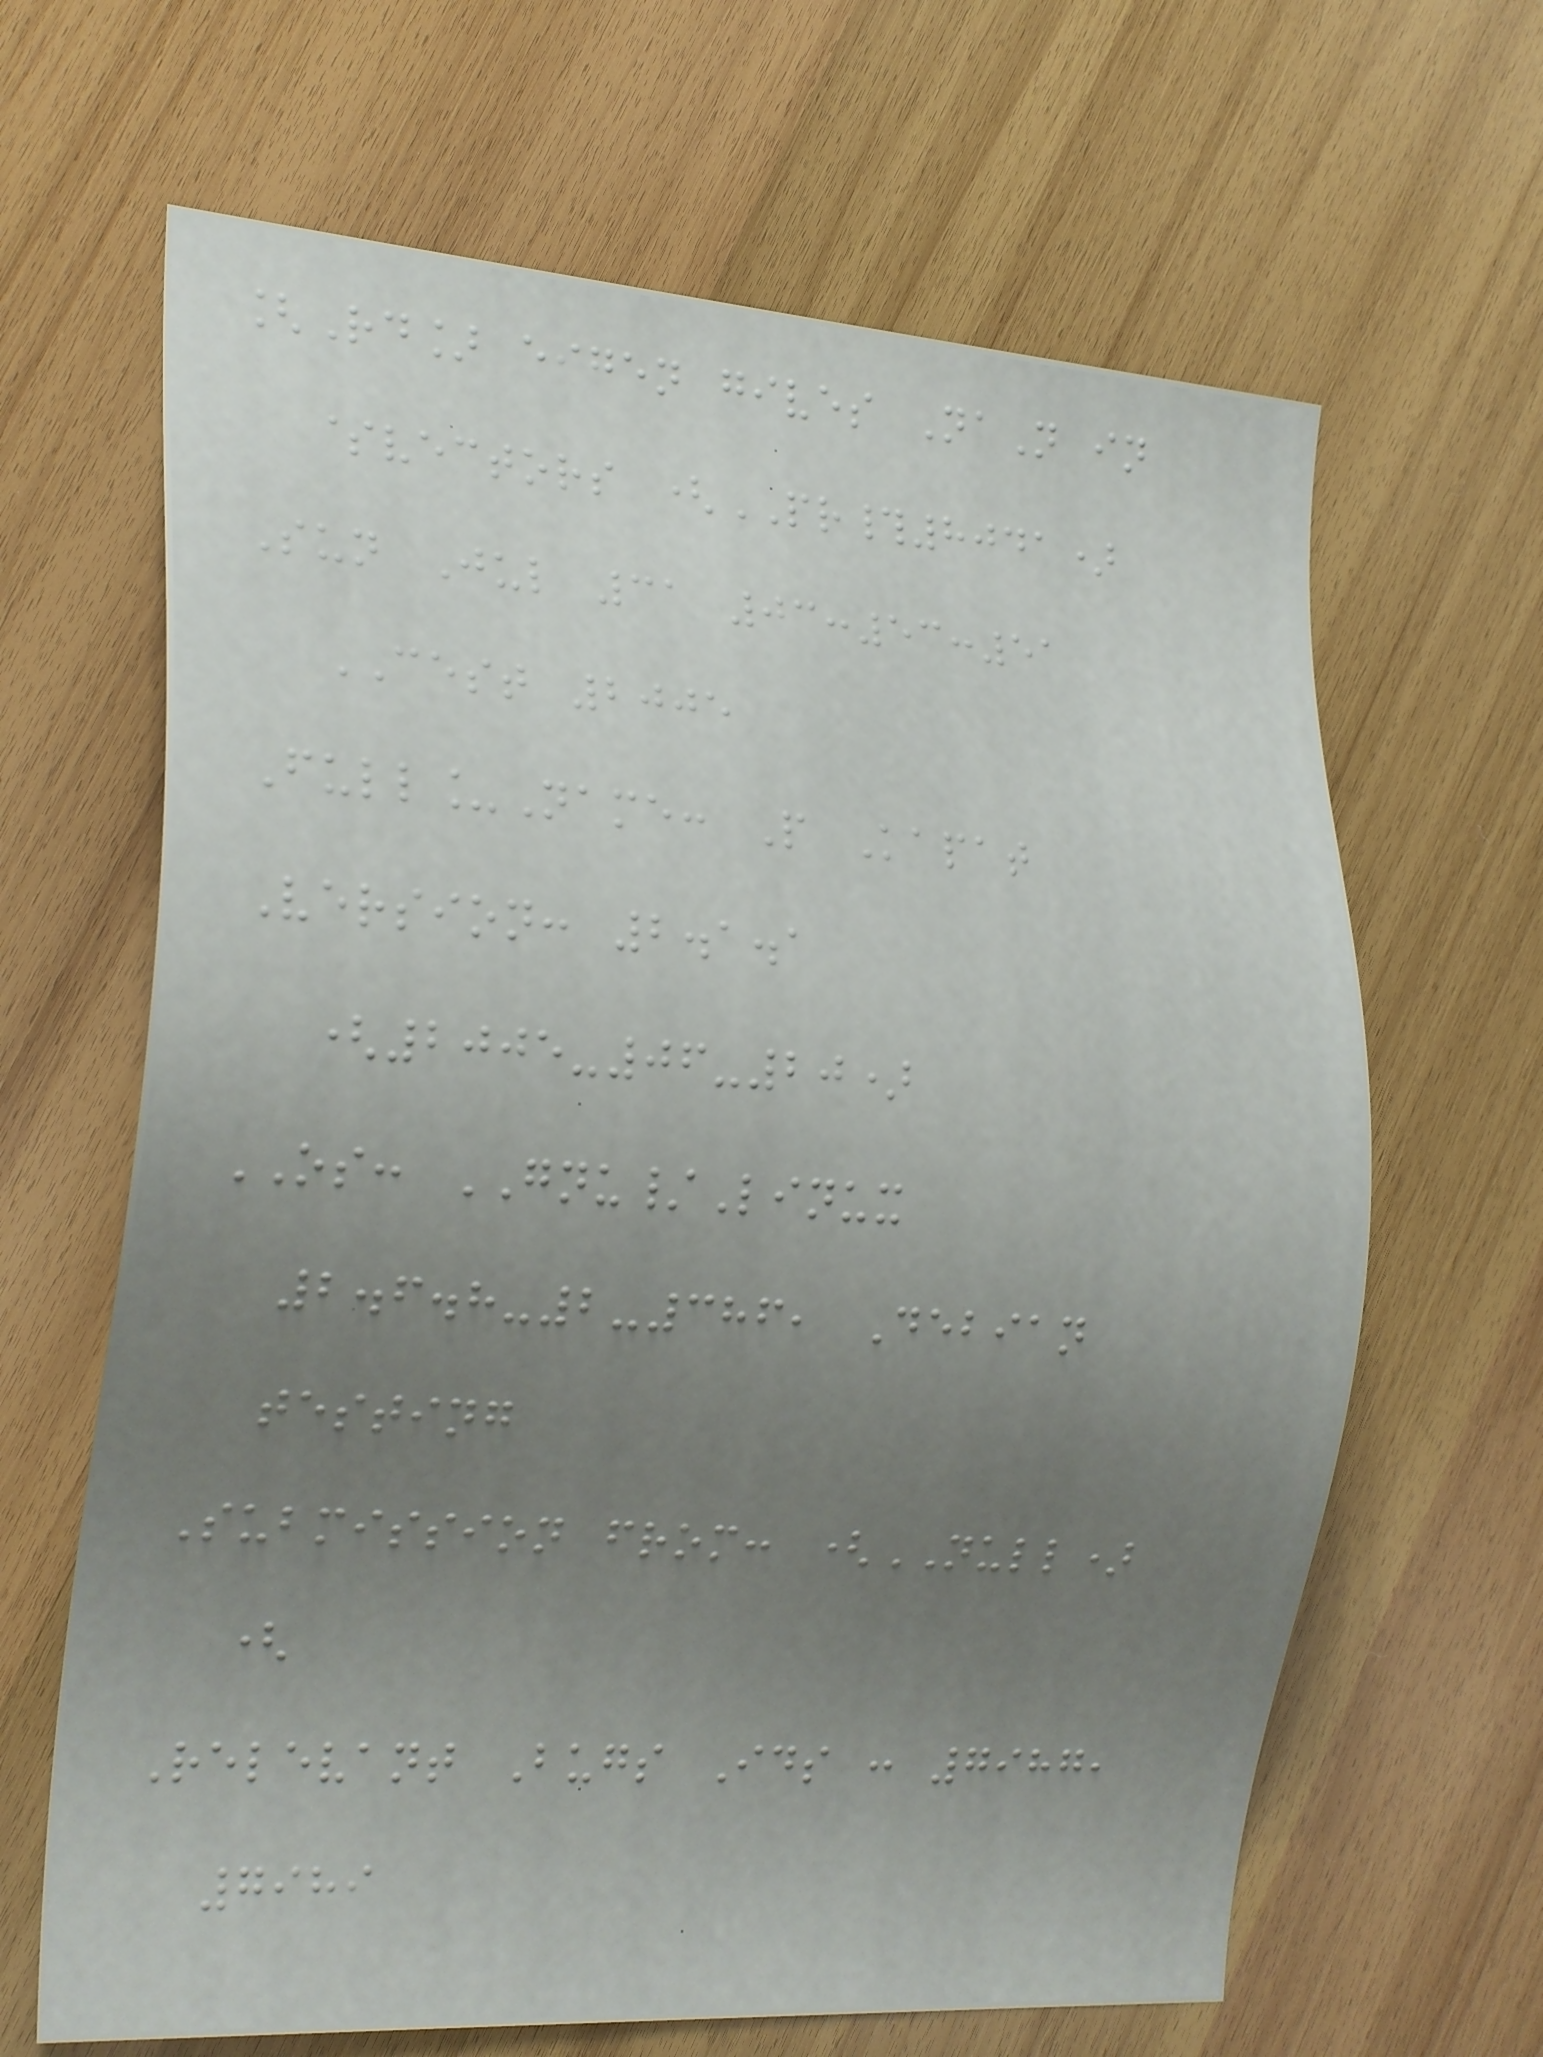[Rd] eigen gives NaN in
$vectors (PR#8041)
Sun Jul 31 03:53:51
CEST 2005
Full_Name: P Kapat
Version: 2.1.1
(2005-06-20)
OS: GNU/Linux
2.6.8-2-386, Debian
testing
Submission from: (NULL)
(
Relevant Bugs Ids : 7987,
7989
